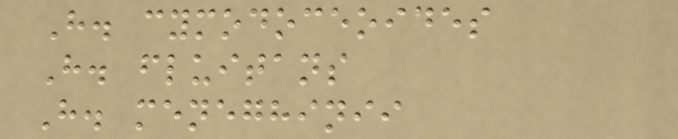H. cymodoceoides
H. fluitans
H. meneghinii
